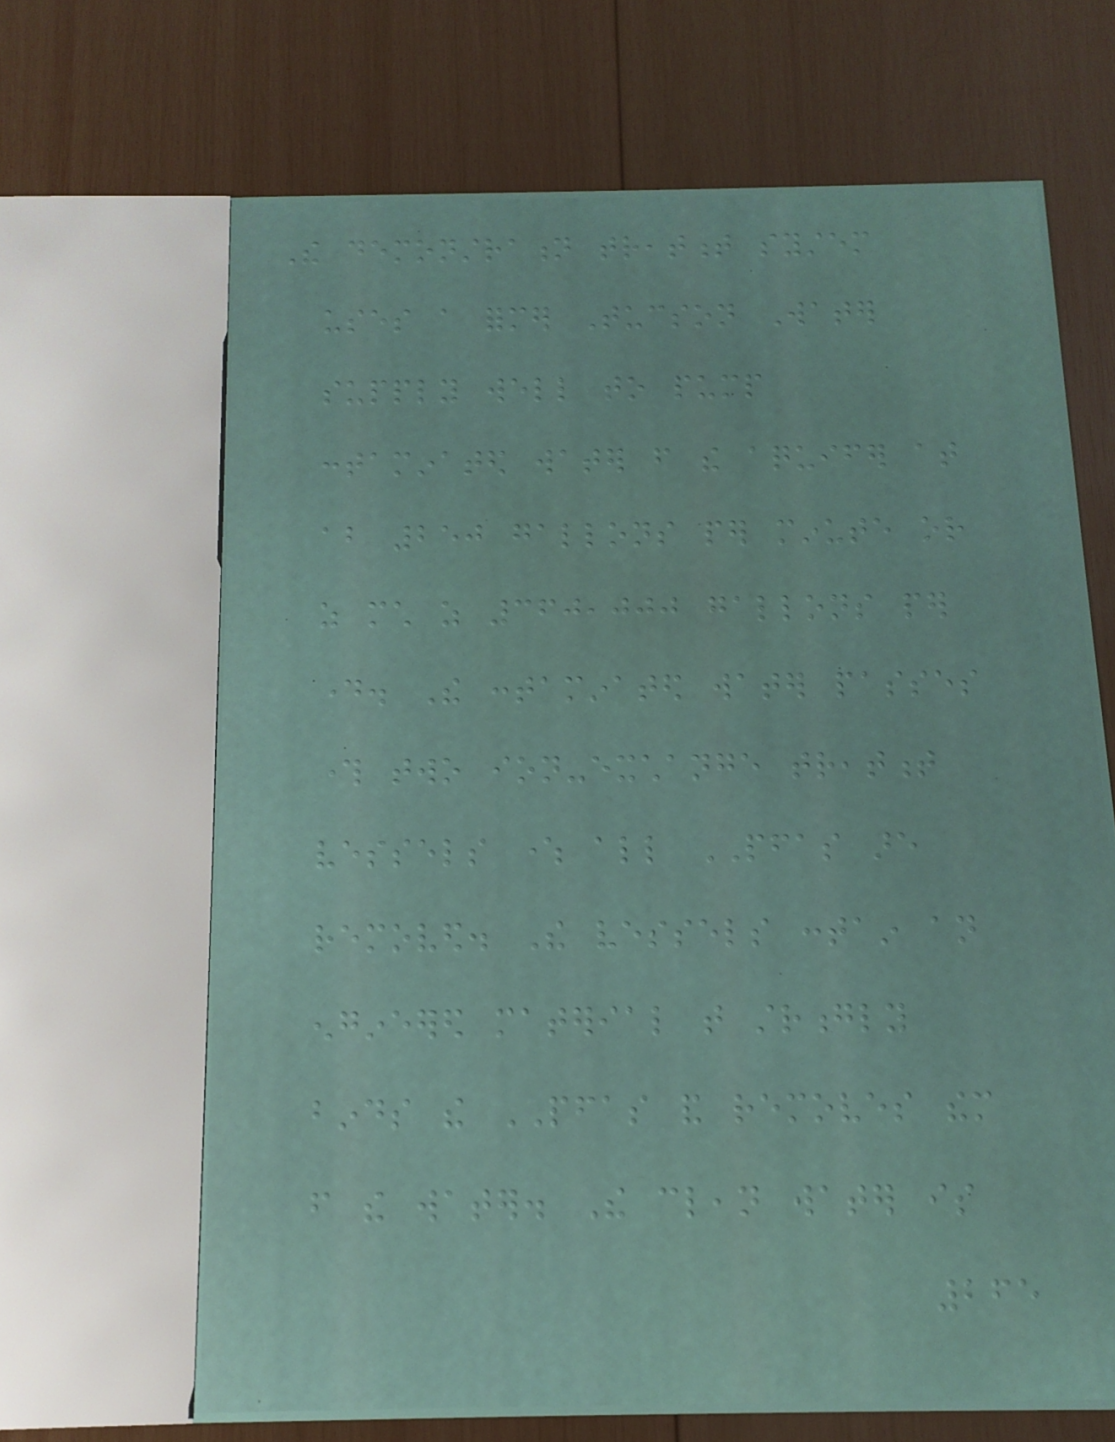The demonstration treatment system
uses a former Tucson Water
supply well to pump
contaminated water from the aquifer at
about 250 gallons per minute or
as much as 360,000 gallons per
day. The contaminated water passes
through two ion-exchange treatment
vessels where all PFAS are
removed. The vessels contain an
engineered material that strongly
binds the PFAS and removes them
from the water. The clean water is
265
